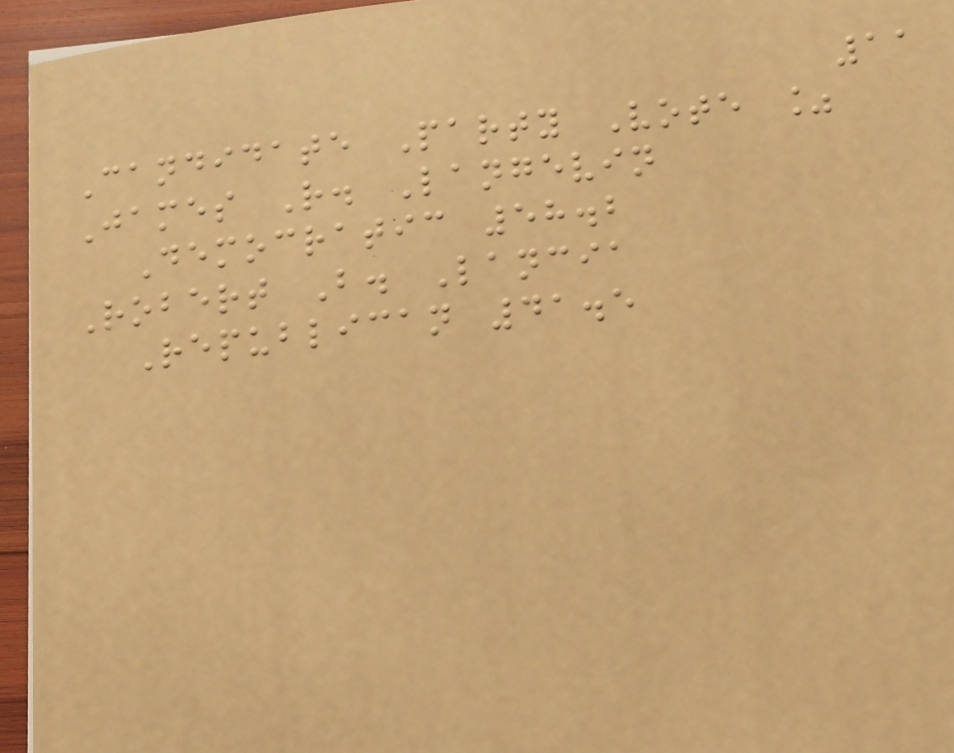11
Candidate Party Vote %
James R. Langevin
Democratic 58.2
Robert B. Lancia
Republican 41.5
